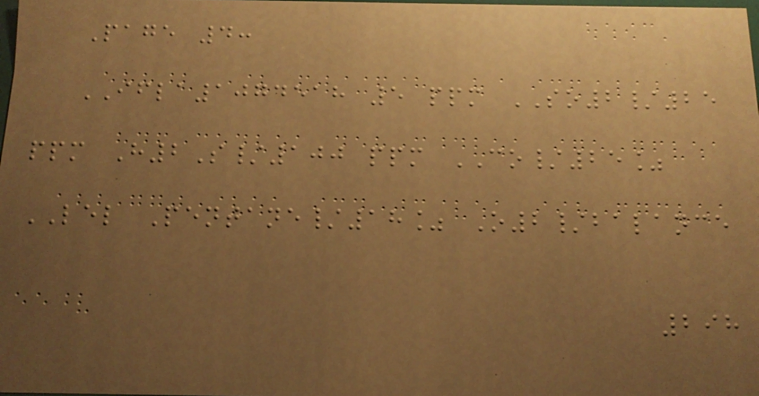Page 4:
IFLA1074518 5 ppm SO2/25
ppm H2S/100 ppm CO/25%
LEL Pentane/18% O2/balance
298
